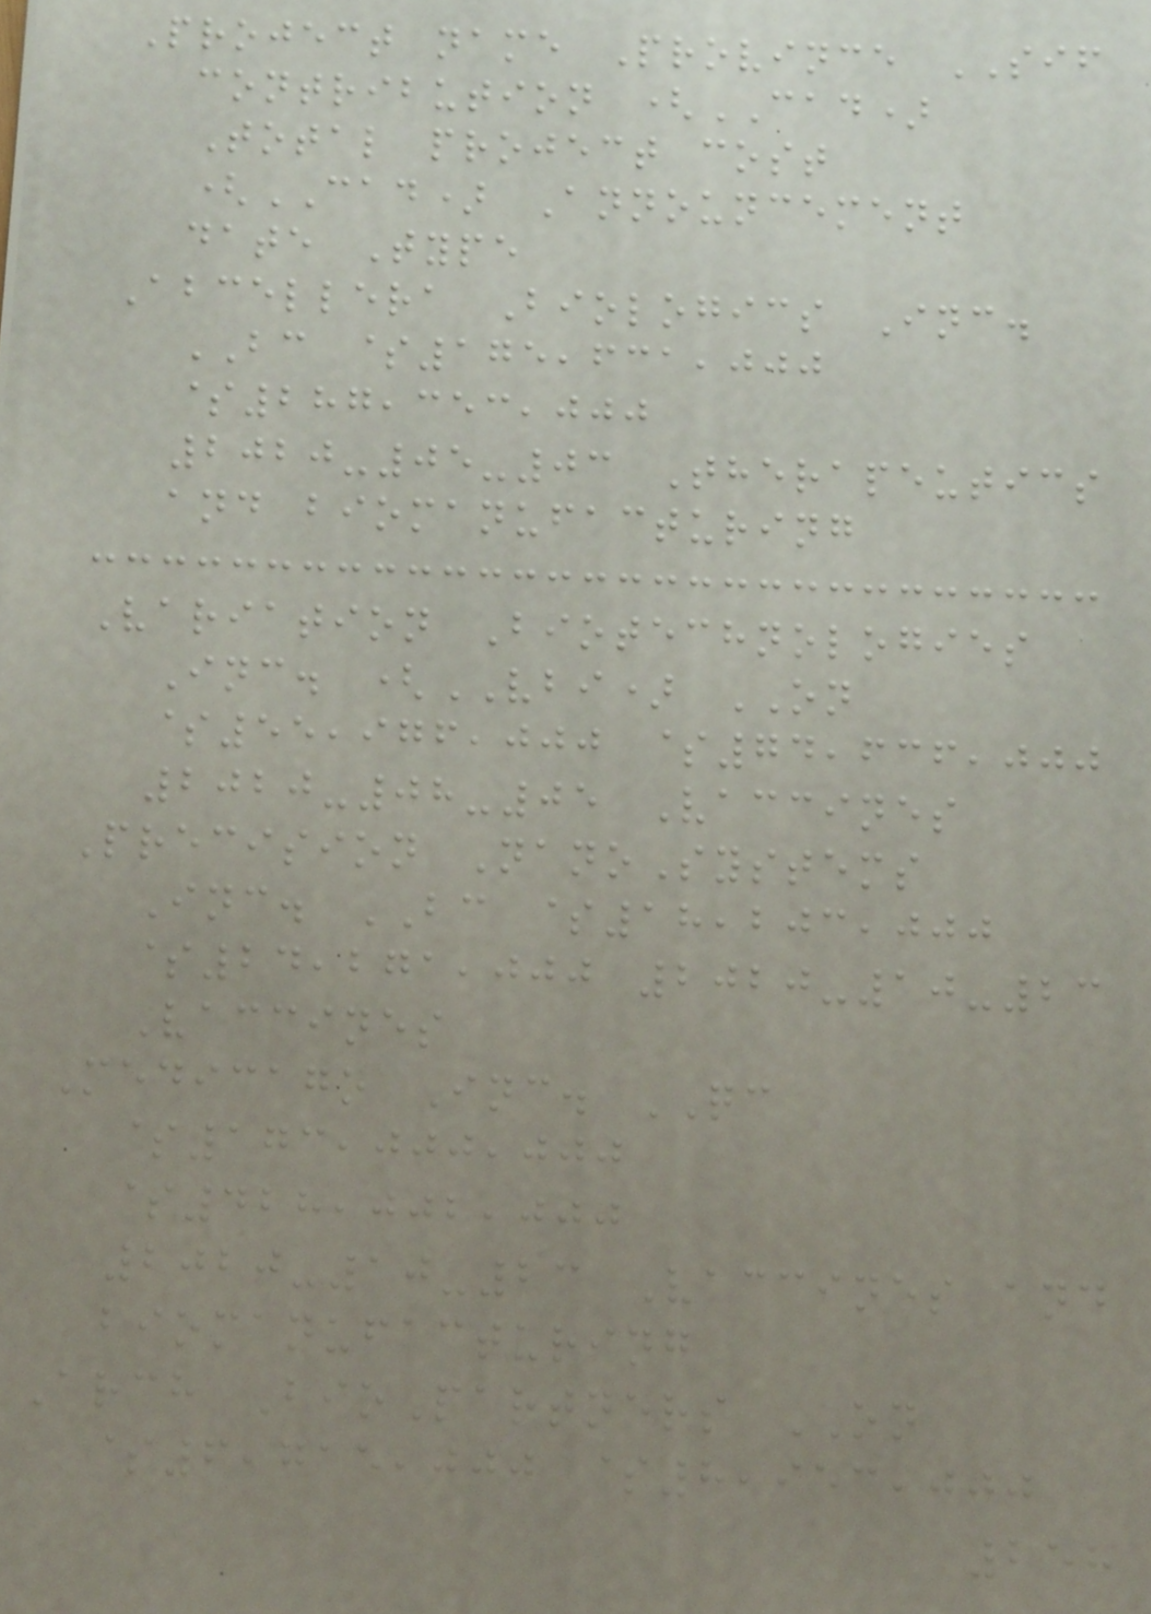Project name Province SIF
contribution (CAD)
Total project cost
(CAD) Announcement
date Type
Abcellera Biologics Inc.
BC $175,631,000
$287,353,000
2020-05-03 Therapeutics
and biomanufacturing
Variation Biotechnologies
Inc. (VBI) ON
$55,976,000 $74,636,000
2020-08-05 Vaccines
Precision NanoSystems
Inc. BC $18,203,000
$24,271,000 2020-10-23
Vaccines
Medicago Inc. QC
$173,000,000
$428,002,000
2020-10-23 Vaccines and
biomanufacturing
Arch BioPartners ON
$6,715,000 $8,953,000
258
